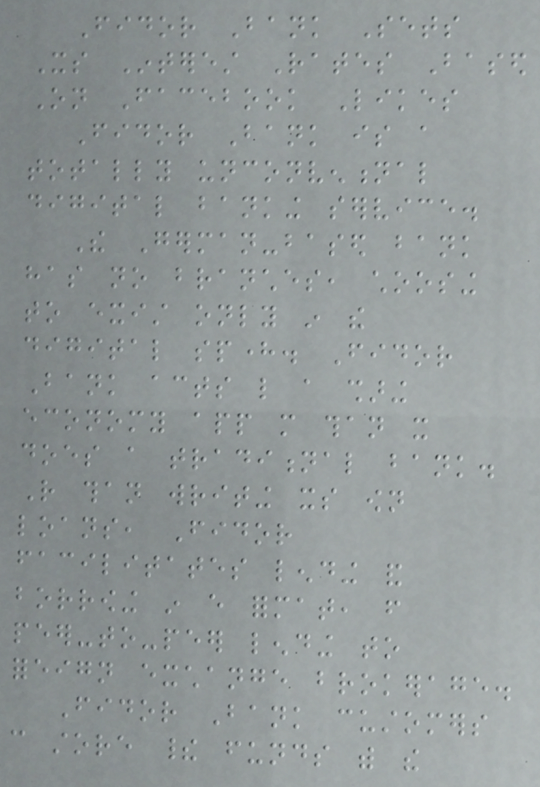Fidor Bank Sets
Its Interest Rates Based
On Facebook Likes
Fidor Bank is a
totally unconventional
digital banking service.
The German-based bank
has no branches, choosing
to exist only in the
digital sphere. Fidor
Bank acts like a sharing
economy app more than it
does a traditional bank.
Rather than writing its own
loans, Fidor
facilitates lending and
borrowing in every format, from
peer-to-peer lending to
foreign exchange brokerage.
Fidor Bank customers
can store their funds with the
